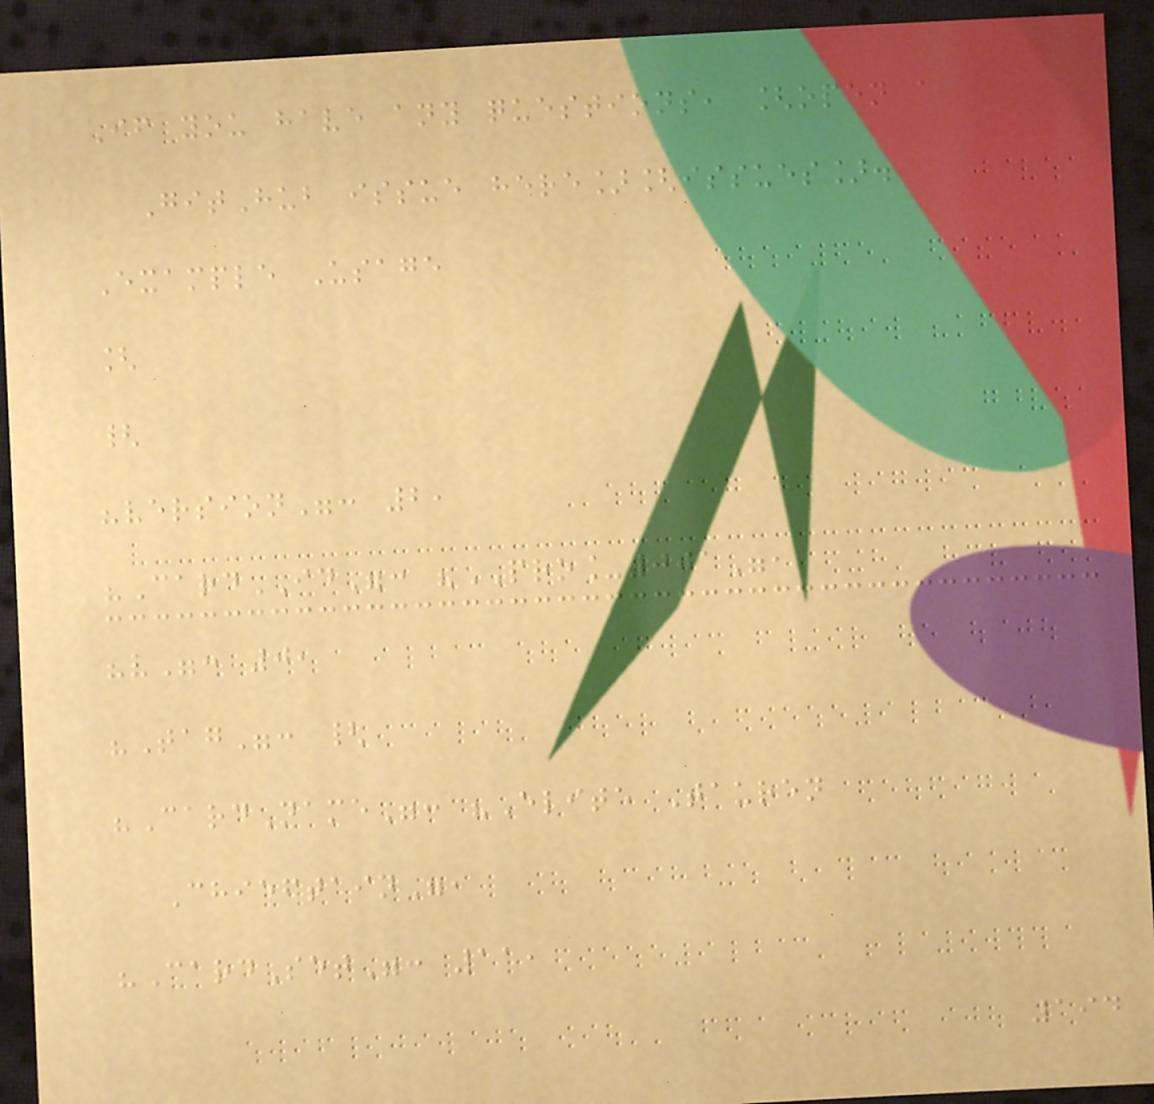If you have any questions, [open a
GitHub issue here][issues].
Example Usage
[
{
"version": 2,
"CardID": "PRO_001",
"v": 0,
"Tag": {
"CardName": "Elite Tauren
Chieftain",
"CardSet": 11,
194
